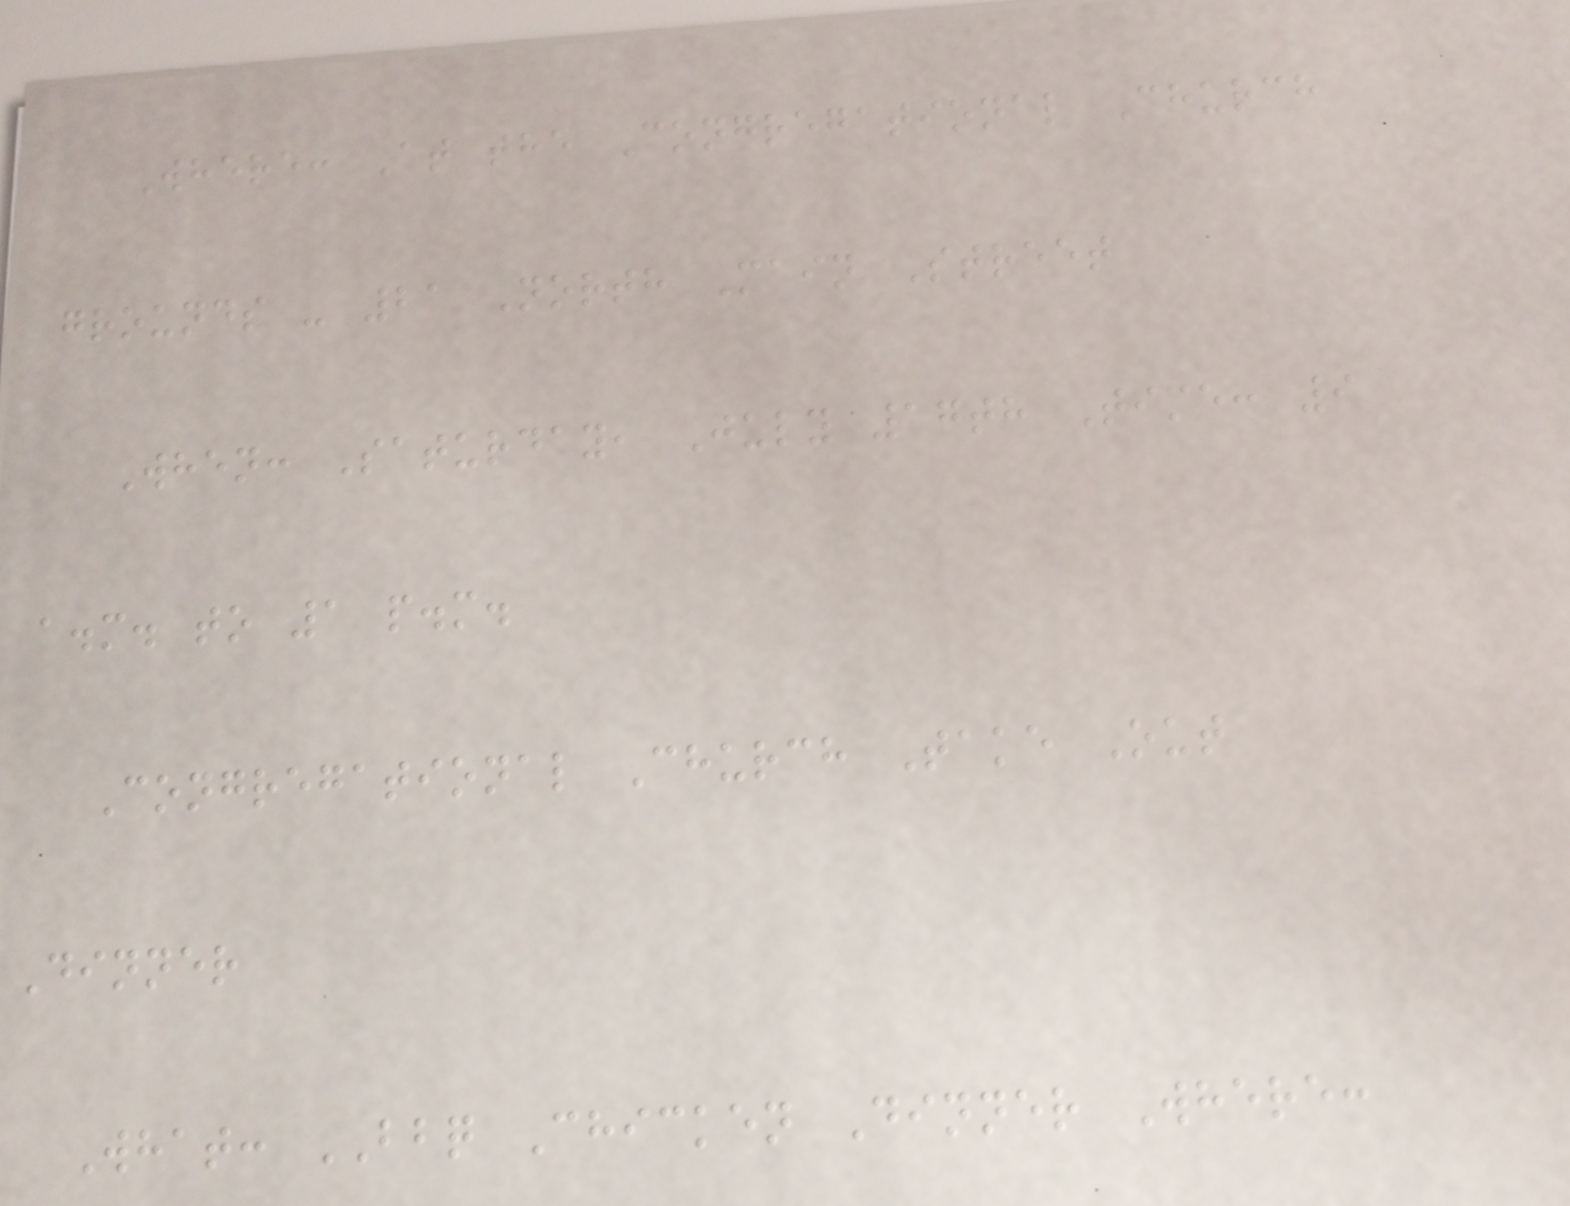Where: At the Congregational Church
grounds - 21 North Main Street
When: Saturday, July 17th Time: 9
a.m. to 1 p.m.
Congregational Church Take Out
Dinner
What: BBQ Chicken Dinner Where:
